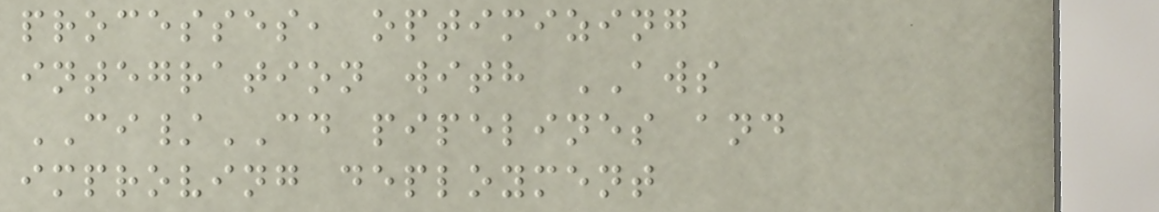processes, optimizing
integration with AWS
CI/CD pipelines and
improving deployment
